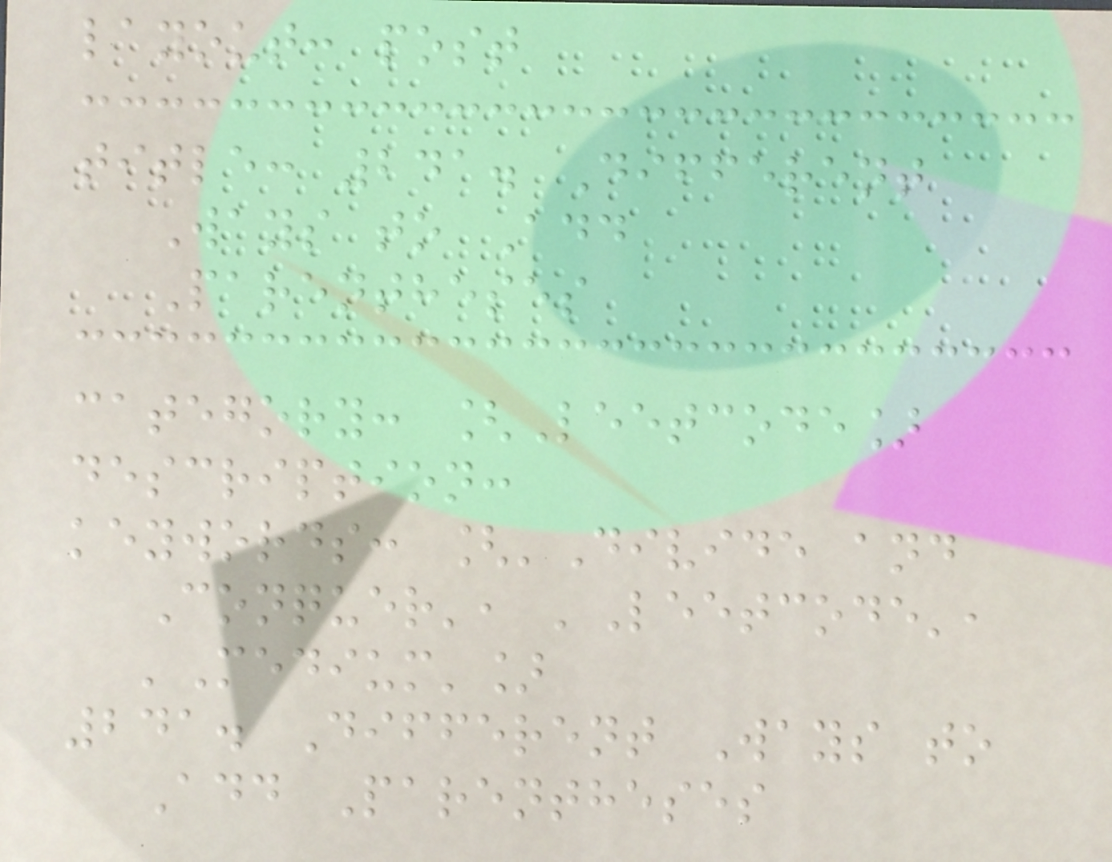layout: post
title: 241. Different
Ways to Add
Parentheses
category: [Leetcode]
description:
keywords: ['Divide and
Conquer', 'Leetcode',
'Medium']
241. Different Ways to
Add Parentheses
